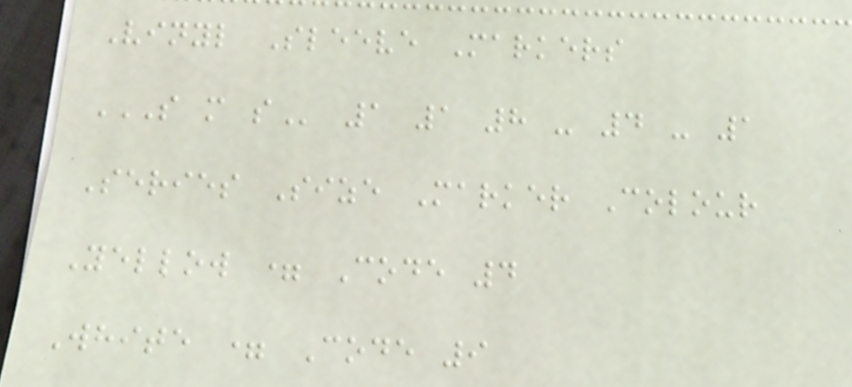Vinyl Sleeve Markers
S M S 1 1 8 - 4 - 1
Series Size Marker Colour
Yellow = Code 4
White = Code 9
